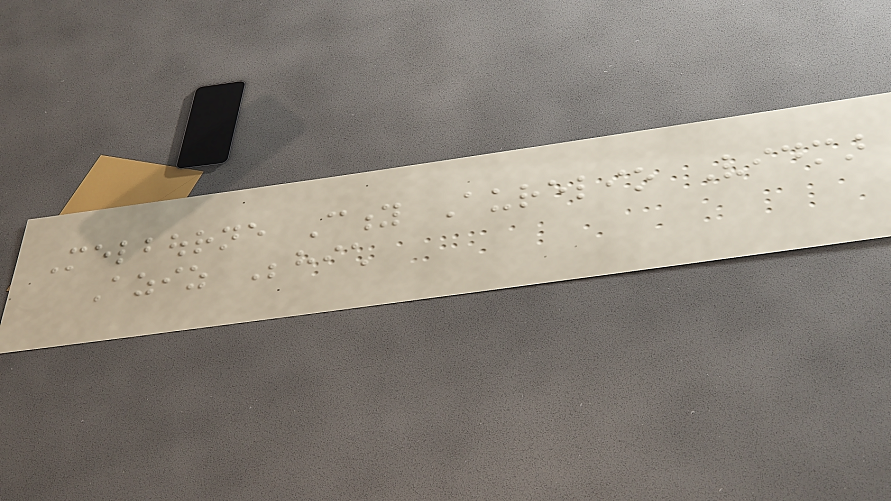Melbourne City Aurelio Vidmar
Aziz Behich
